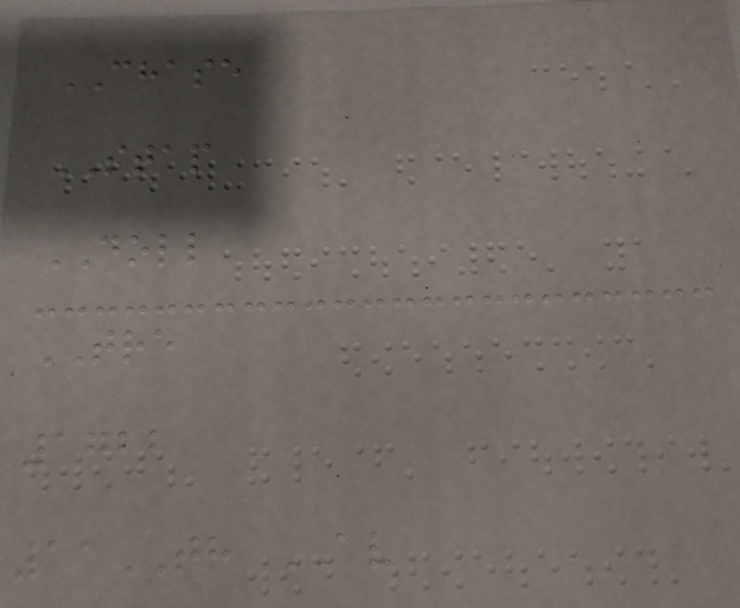CHASE
STAP
DOLL
TRE
1722
11TH AV
